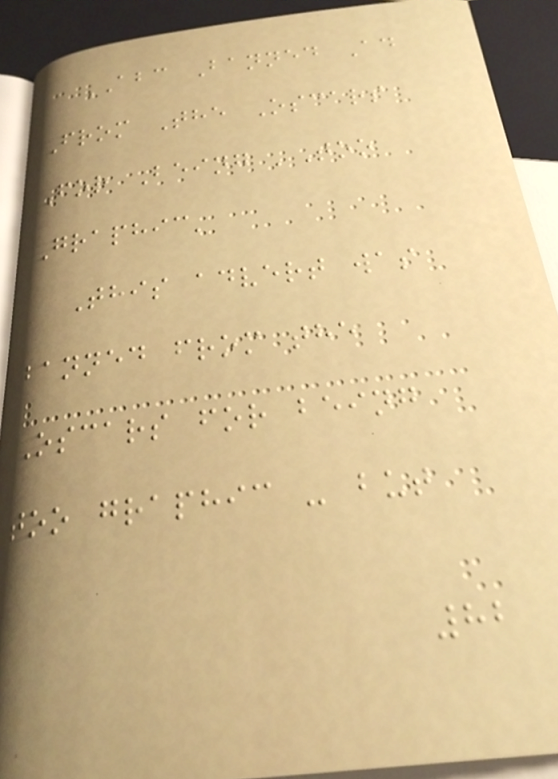ABC Banned Ad
From The Oscars
For Being 'Too
Graphic'
This advert was
banned from the
Oscars for being
too graphic - but
82
